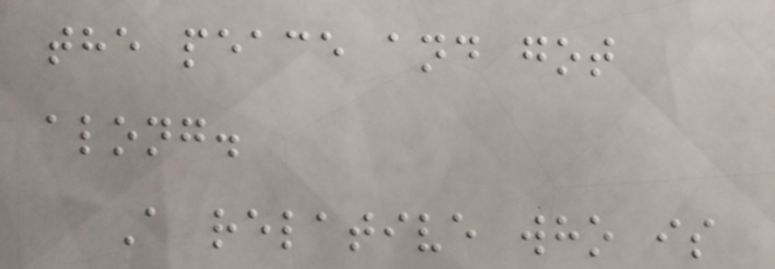the peace and got
along.
A relative who is
